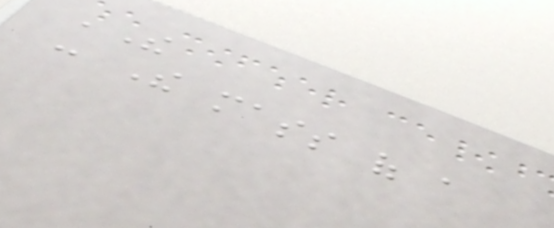'The
- The mass of a
